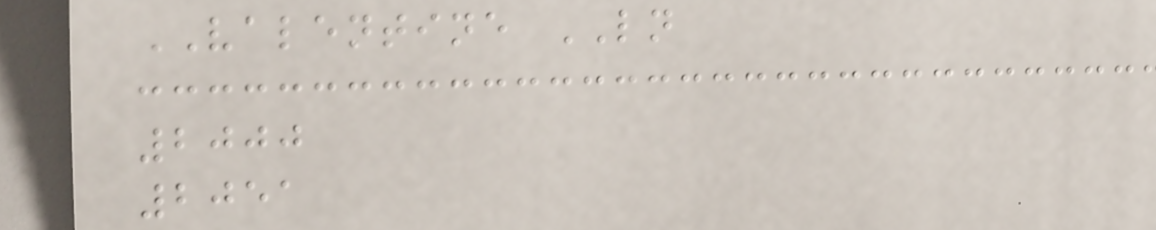VALENTINE LN
2000
2051
